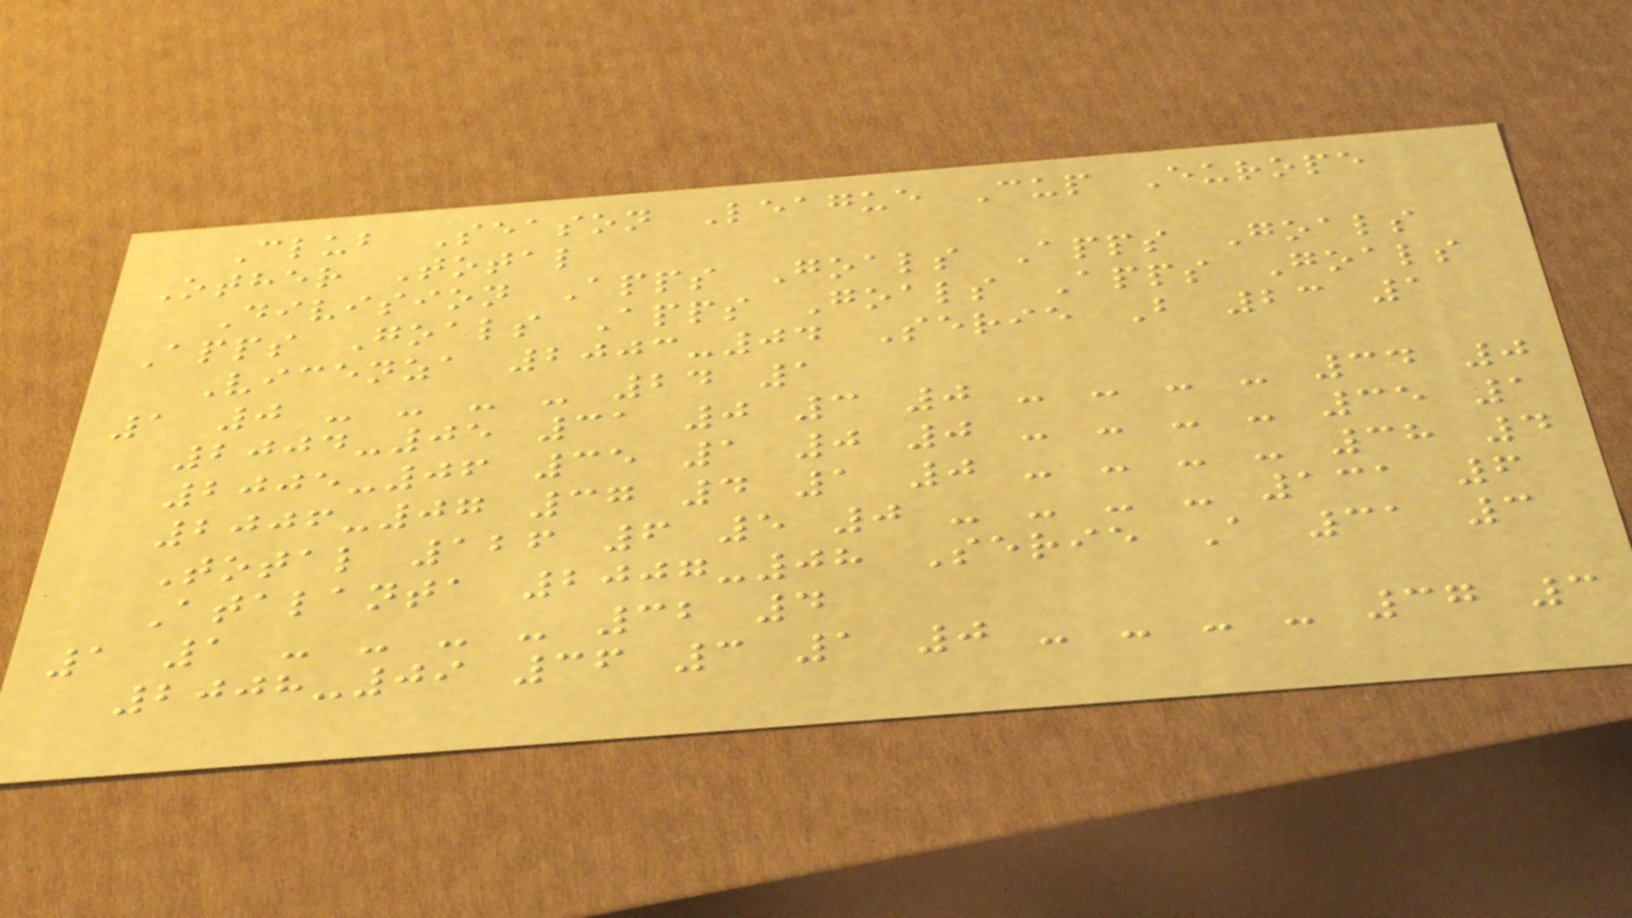Club Season League Cup Europe
Other Total
Division Apps Goals Apps Goals
Apps Goals Apps Goals Apps Goals
Vicenza 2003-04 Serie B 23 1
1 0 - - - - 24 1
2004-05 31 0 3 0 - - - - 34 0
2005-06 35 1 0 0 - - - - 35 1
2006-07 37 4 1 0 - - - - 38 4
Total 126 6 5 0 - - - - 131 6
Atalanta 2007-08 Serie A 31 3
1 1 - - - - 32 4
2008-09 36 3 1 0 - - - - 37 3
